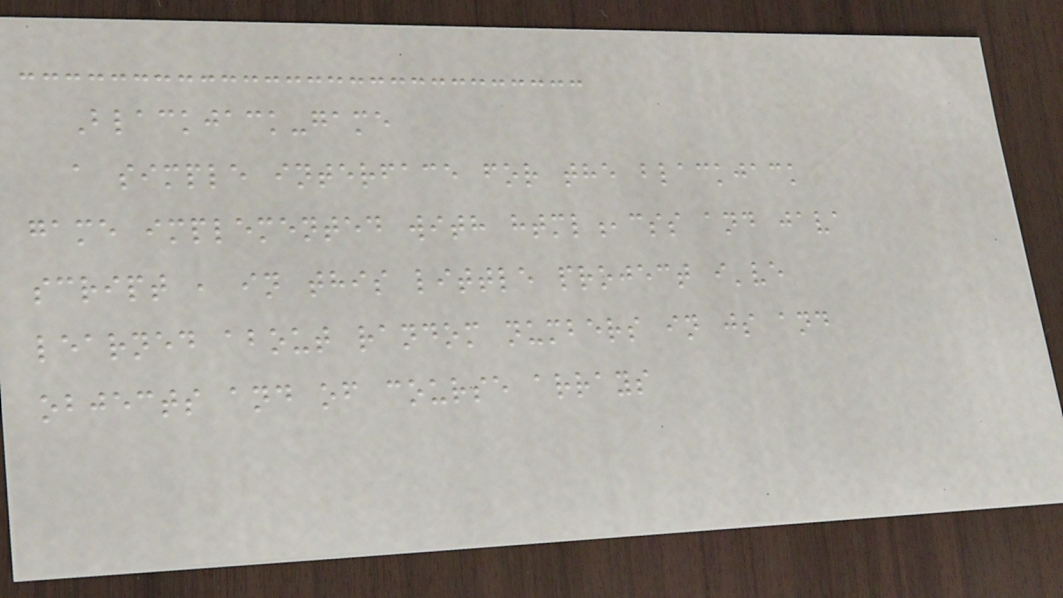Blackjack-game
a simple interface for the blackjack
game implemented with html,css and java
script , in this little project i've
learned about random numbers in js and
objects and of course arrays
